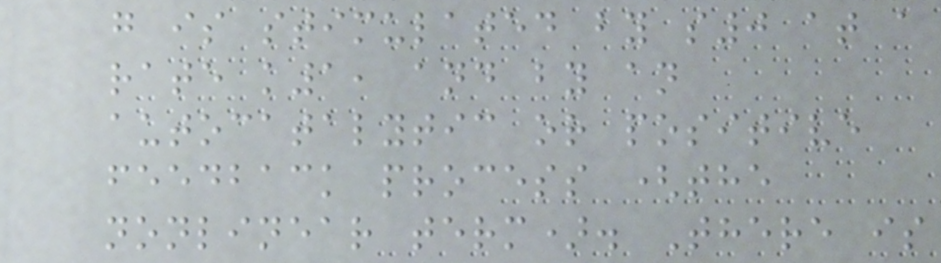g is stimulated by s0 at a
rate k1, and by an
autocatalytic or positive
feedback process (the
nonlinear term). There is
